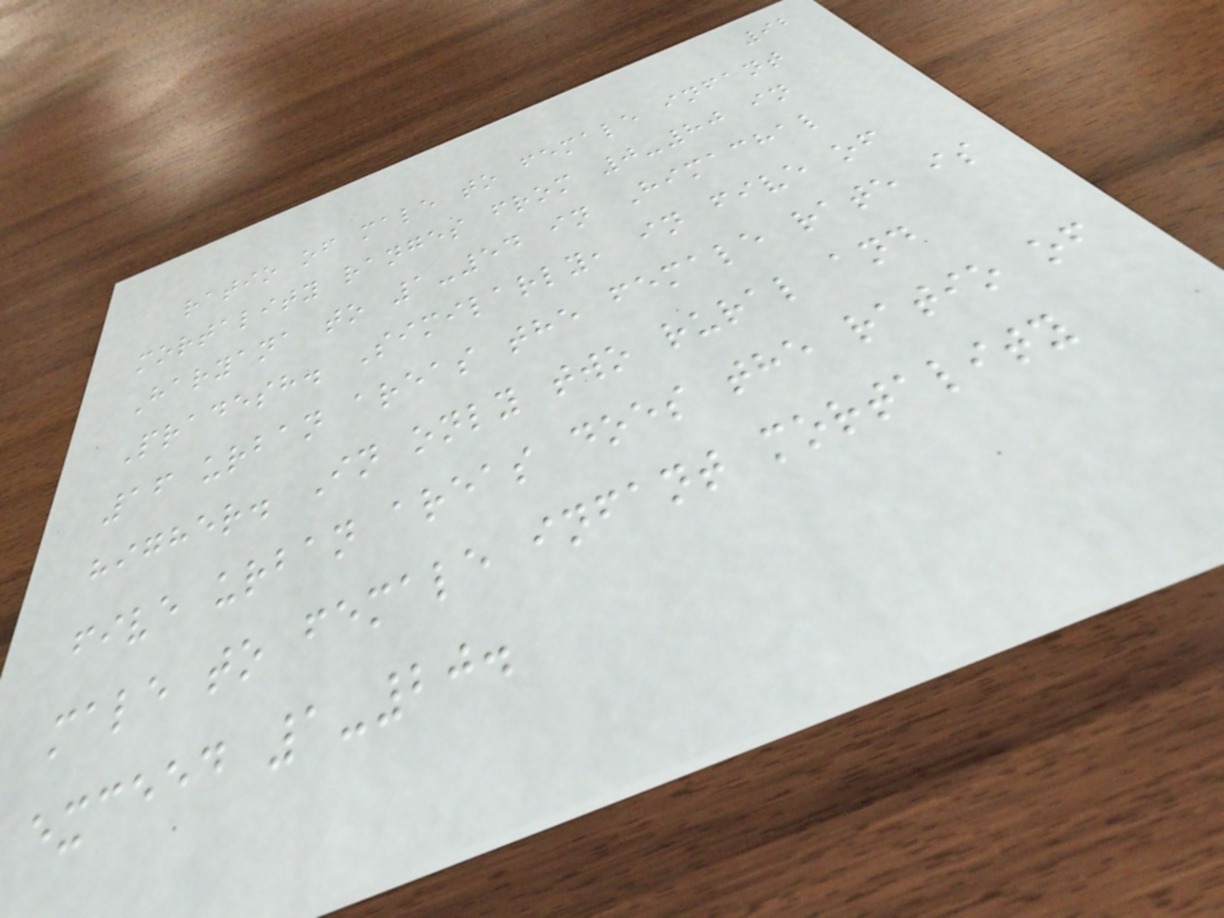92
ratio of male to female infant
mortality ranges from 0-80 in
Haryana to 1-54 in Himachal
Pradesh. Similarly, in five of
16 urban areas the female rate is
higher. In only two rural and
five urban areas does the ratio of
male to female infant mortality
exceed 1-20.
